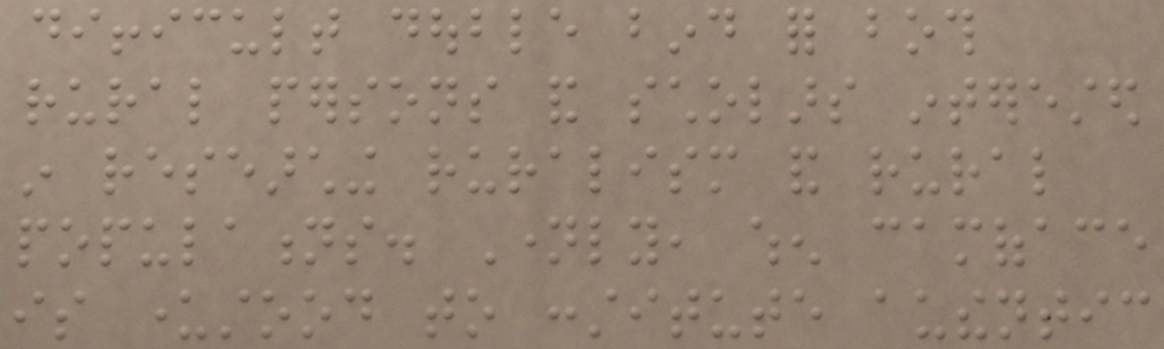difficult double bind for both
rural persons and scholars interested
in researching ruralism and rural
populations. Namely, when camoface
is understood to constitute authentic
